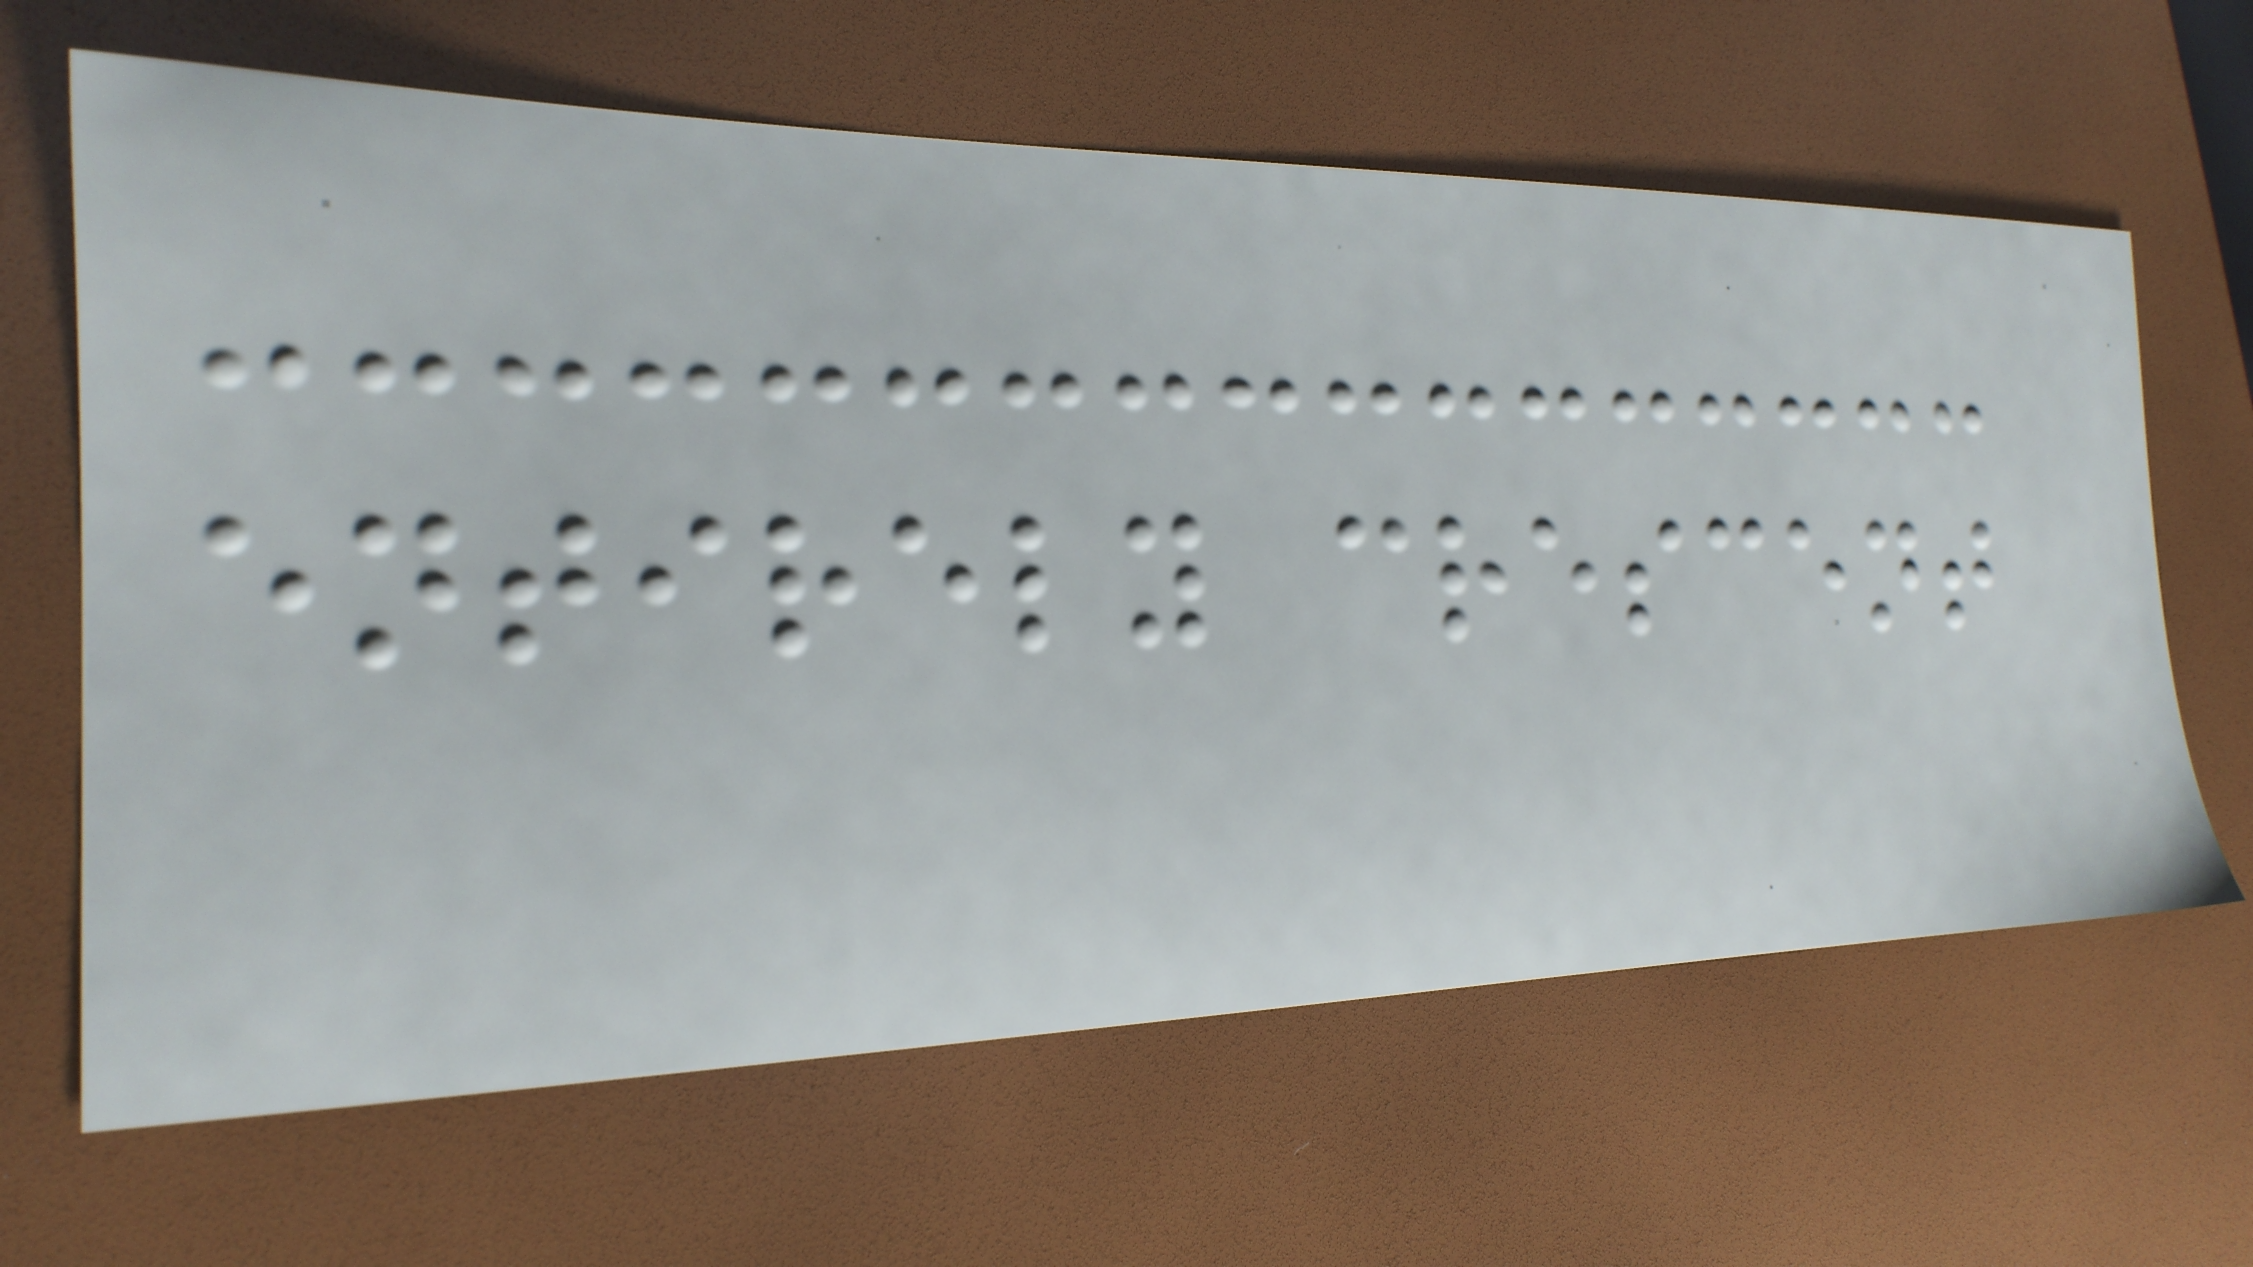entirely crescent
